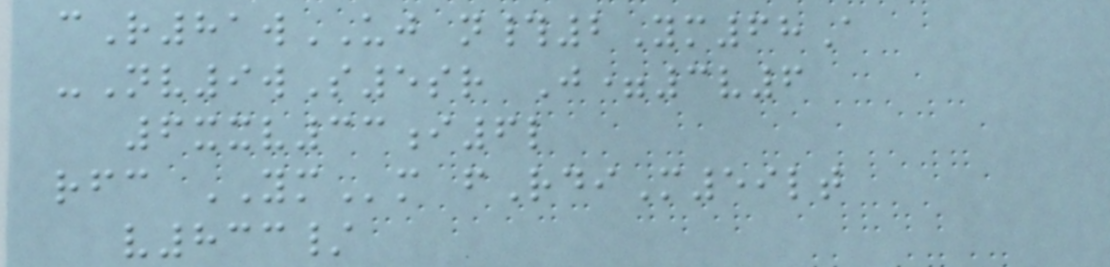cR81wUJ n#2Ym68A
-Nv9wS5sr J=3v6
6xxv33i6l
rfc YMm fRdiM59lt
v833/
